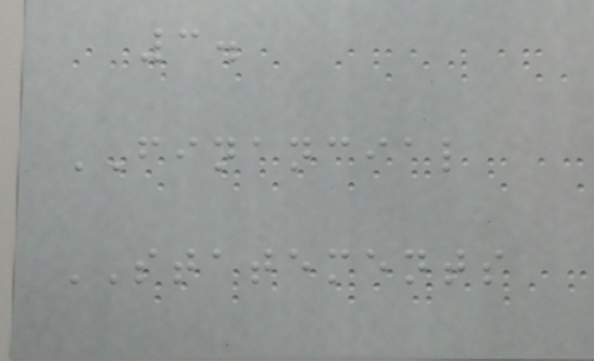3.
FINANCIAL
STATEMENTS
